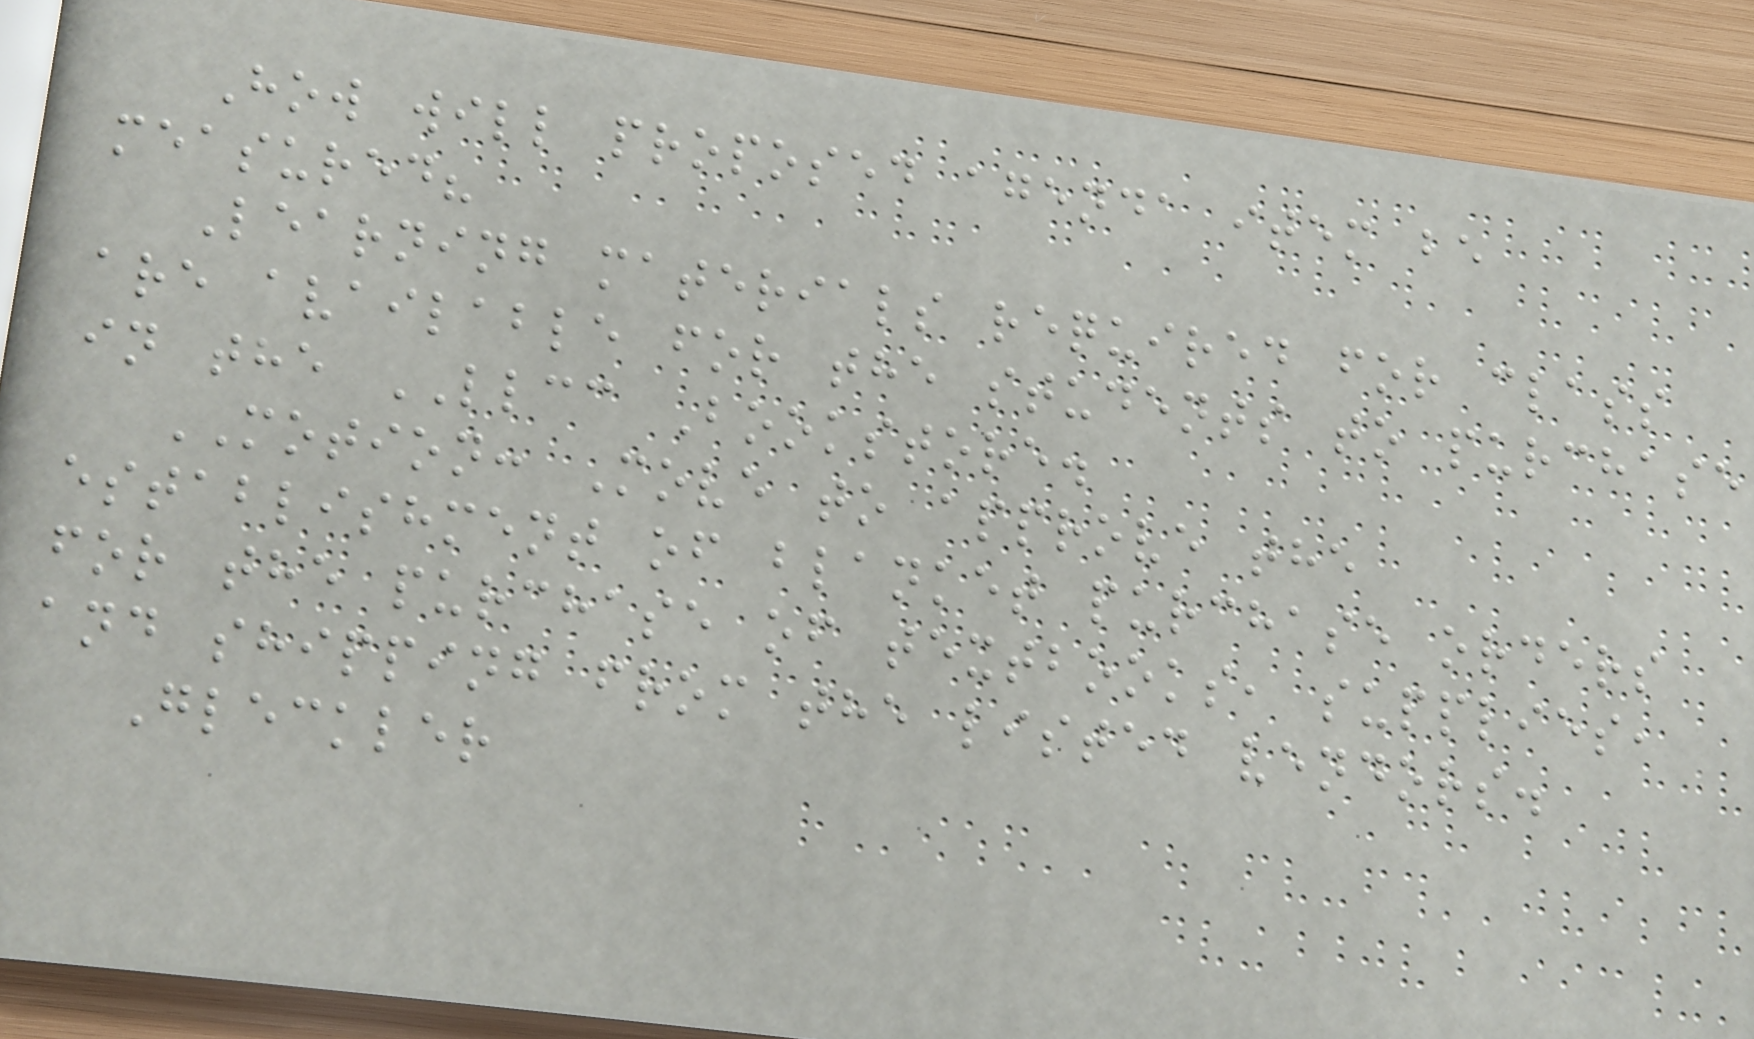How will proposed agenda item be
measured?
Learning materials required for class
are available for the students to purchase
in the LLCC Bookstore.
MOTION: Move to approve the
establishment of blanket purchase orders
for the purchase of textbooks, supplies,
and shipping from the listed vendors.
Gleckler
